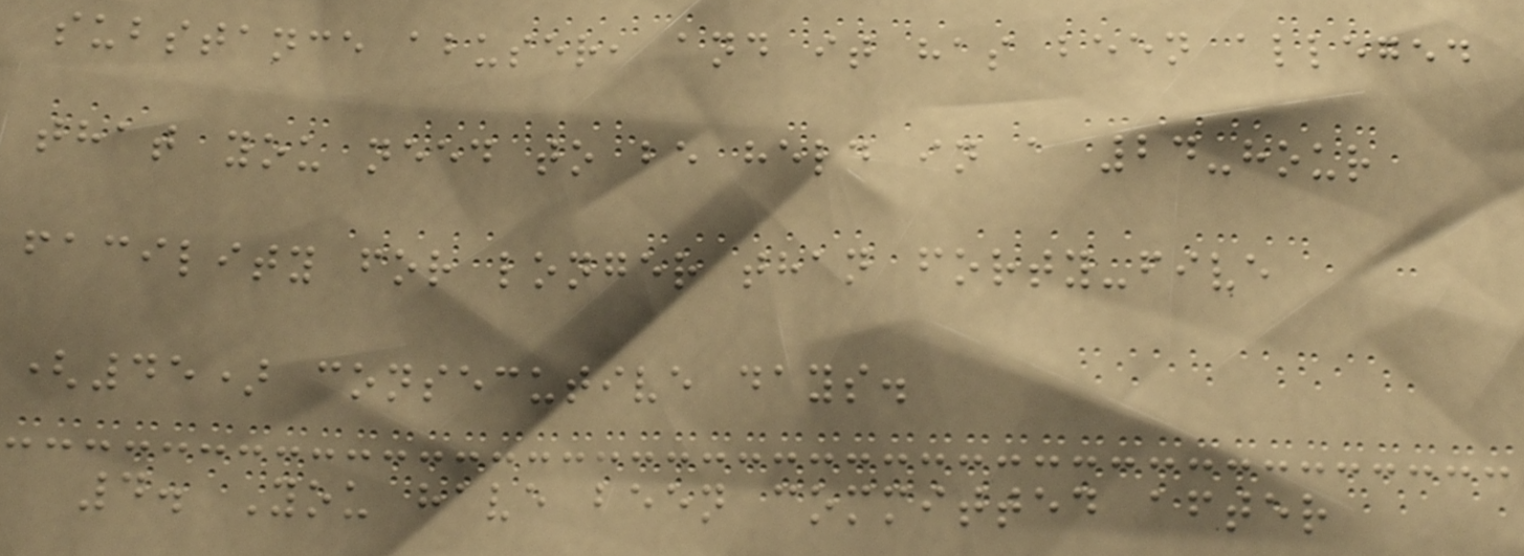substance abuser, and it has been alleged
that you need to be held in a 24-hour
facility for longer than forty-five
(45) consecutive days.
4. You have been committed after
